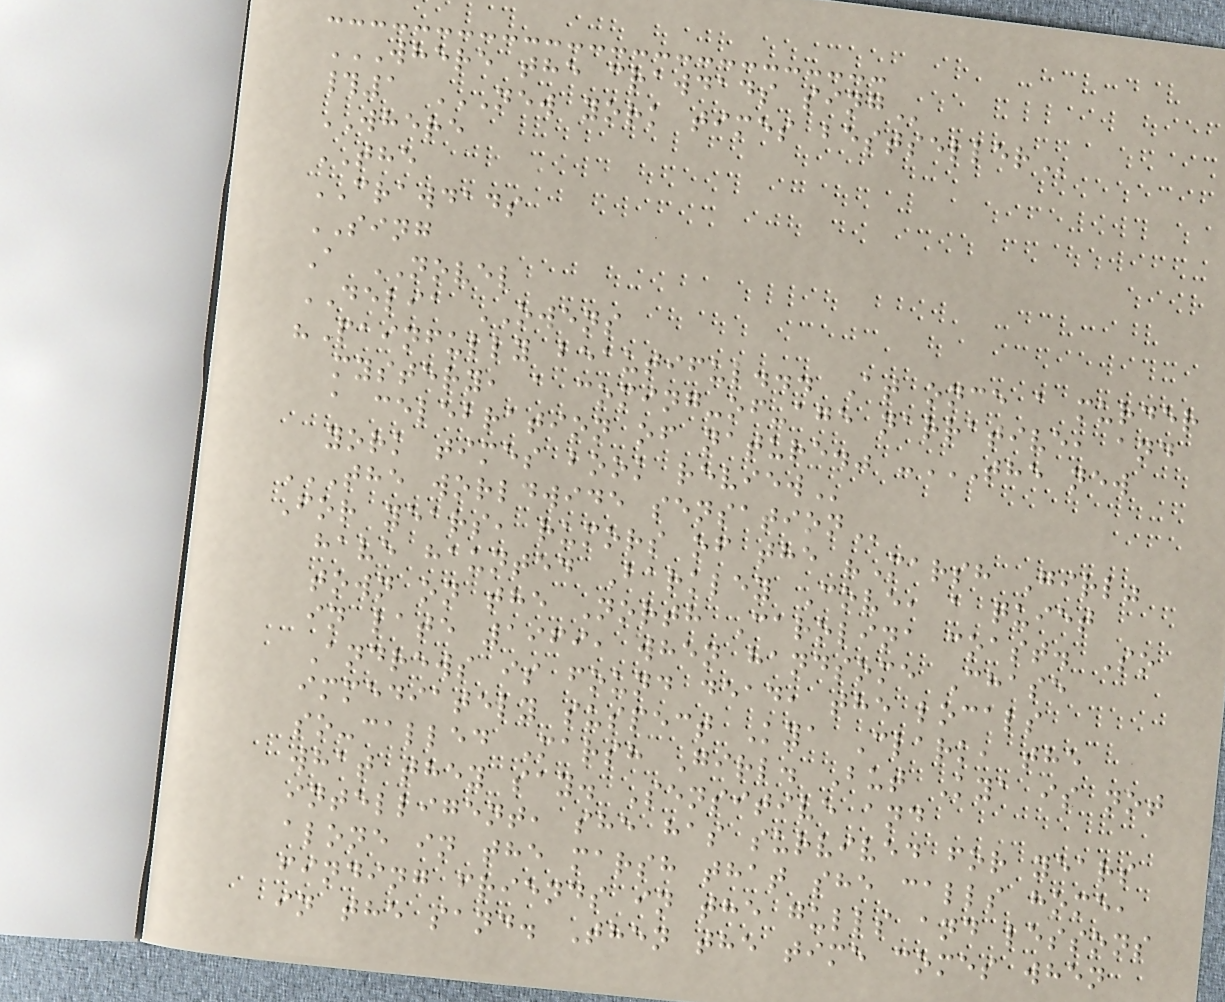WHERE THE CRAWDADS SING
#1 NEW YORK TIMES BESTSELLER
WHERE
THE
CRAWDADS
SING
A NOVEL
DELIA OWENS
"Painfully beautiful... At once a murder
mystery, a coming-of-age narrative, and
a celebration of nature." -THE NEW
YORK TIMES BOOK REVIEW
THE WORLDWIDE SENSATION
For years, rumors of the "Marsh Girl"
have haunted Barkley Cove, a quiet
town on the North Carolina coast. So
in late 1969, when handsome Chase
Andrews is found dead, the locals
immediately suspect Kya Clark, the
so-called Marsh Girl. But Kya is not
what they say. Sensitive and
intelligent, she has survived for years
alone in the marsh that she calls home,
finding friends in the gulls and lessons
in the sand. Then the time comes when
